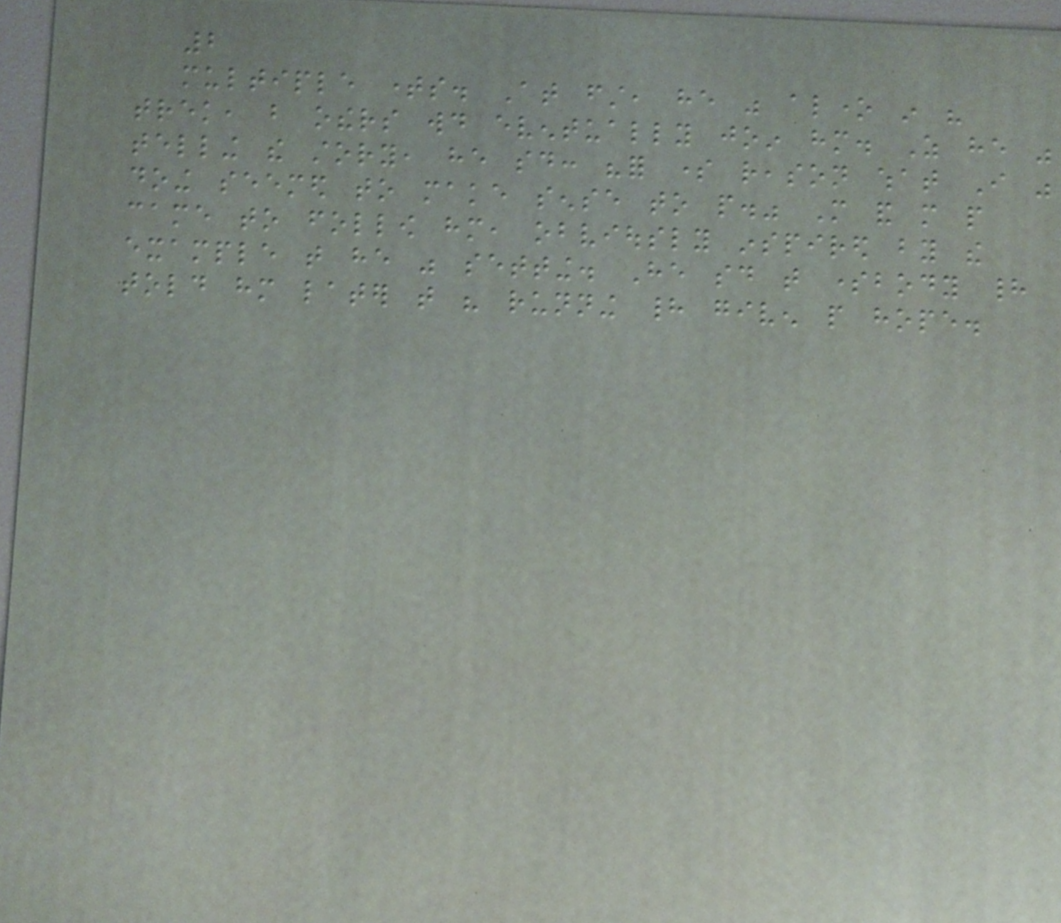2
multiple times. At first, he was alone in his
trek, but others would eventually join him. As he was
telling the story, he said: "for some reason what I was
doing seemed to make sense to people." More and more people
came to follow him, obviously inspired by the
example that he was setting. He said that somebody had
told him later that his running had given people hope.
